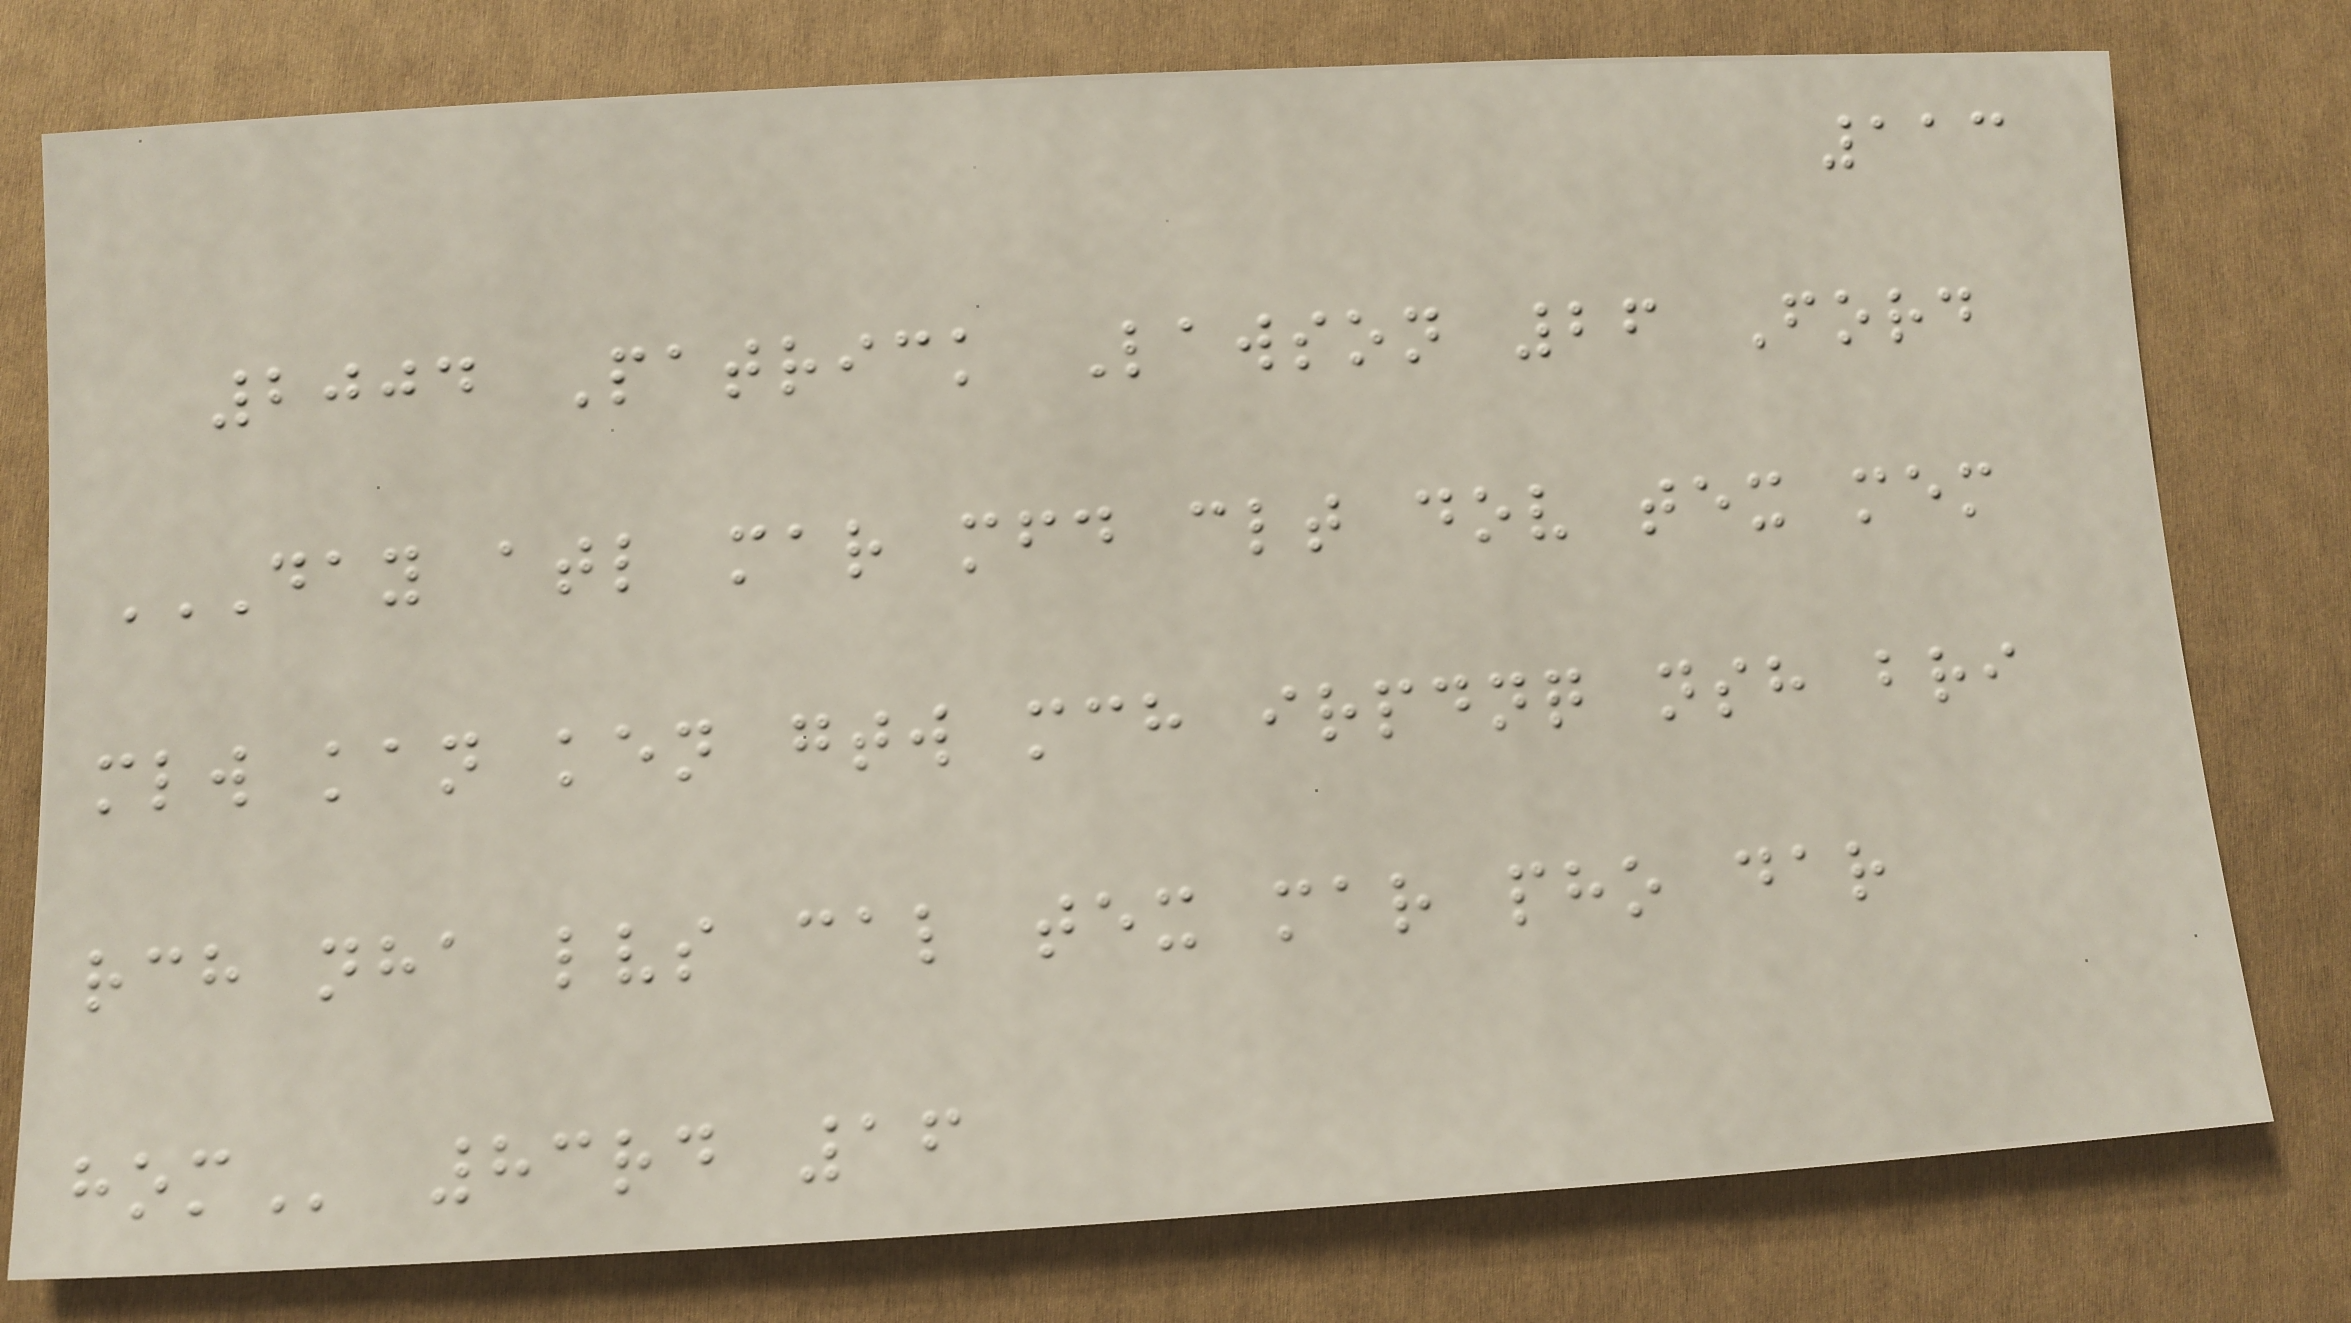113
2004 Patrick Lawson 26 Ford
DAY ATL MAR MFD CLT DOV TEX MEM
MLW KAN KEN GTW MCH IRPDNQ NSH BRI
RCH NHA LVS CAL TEX MAR PHO DAR
HOM 83rd 16
